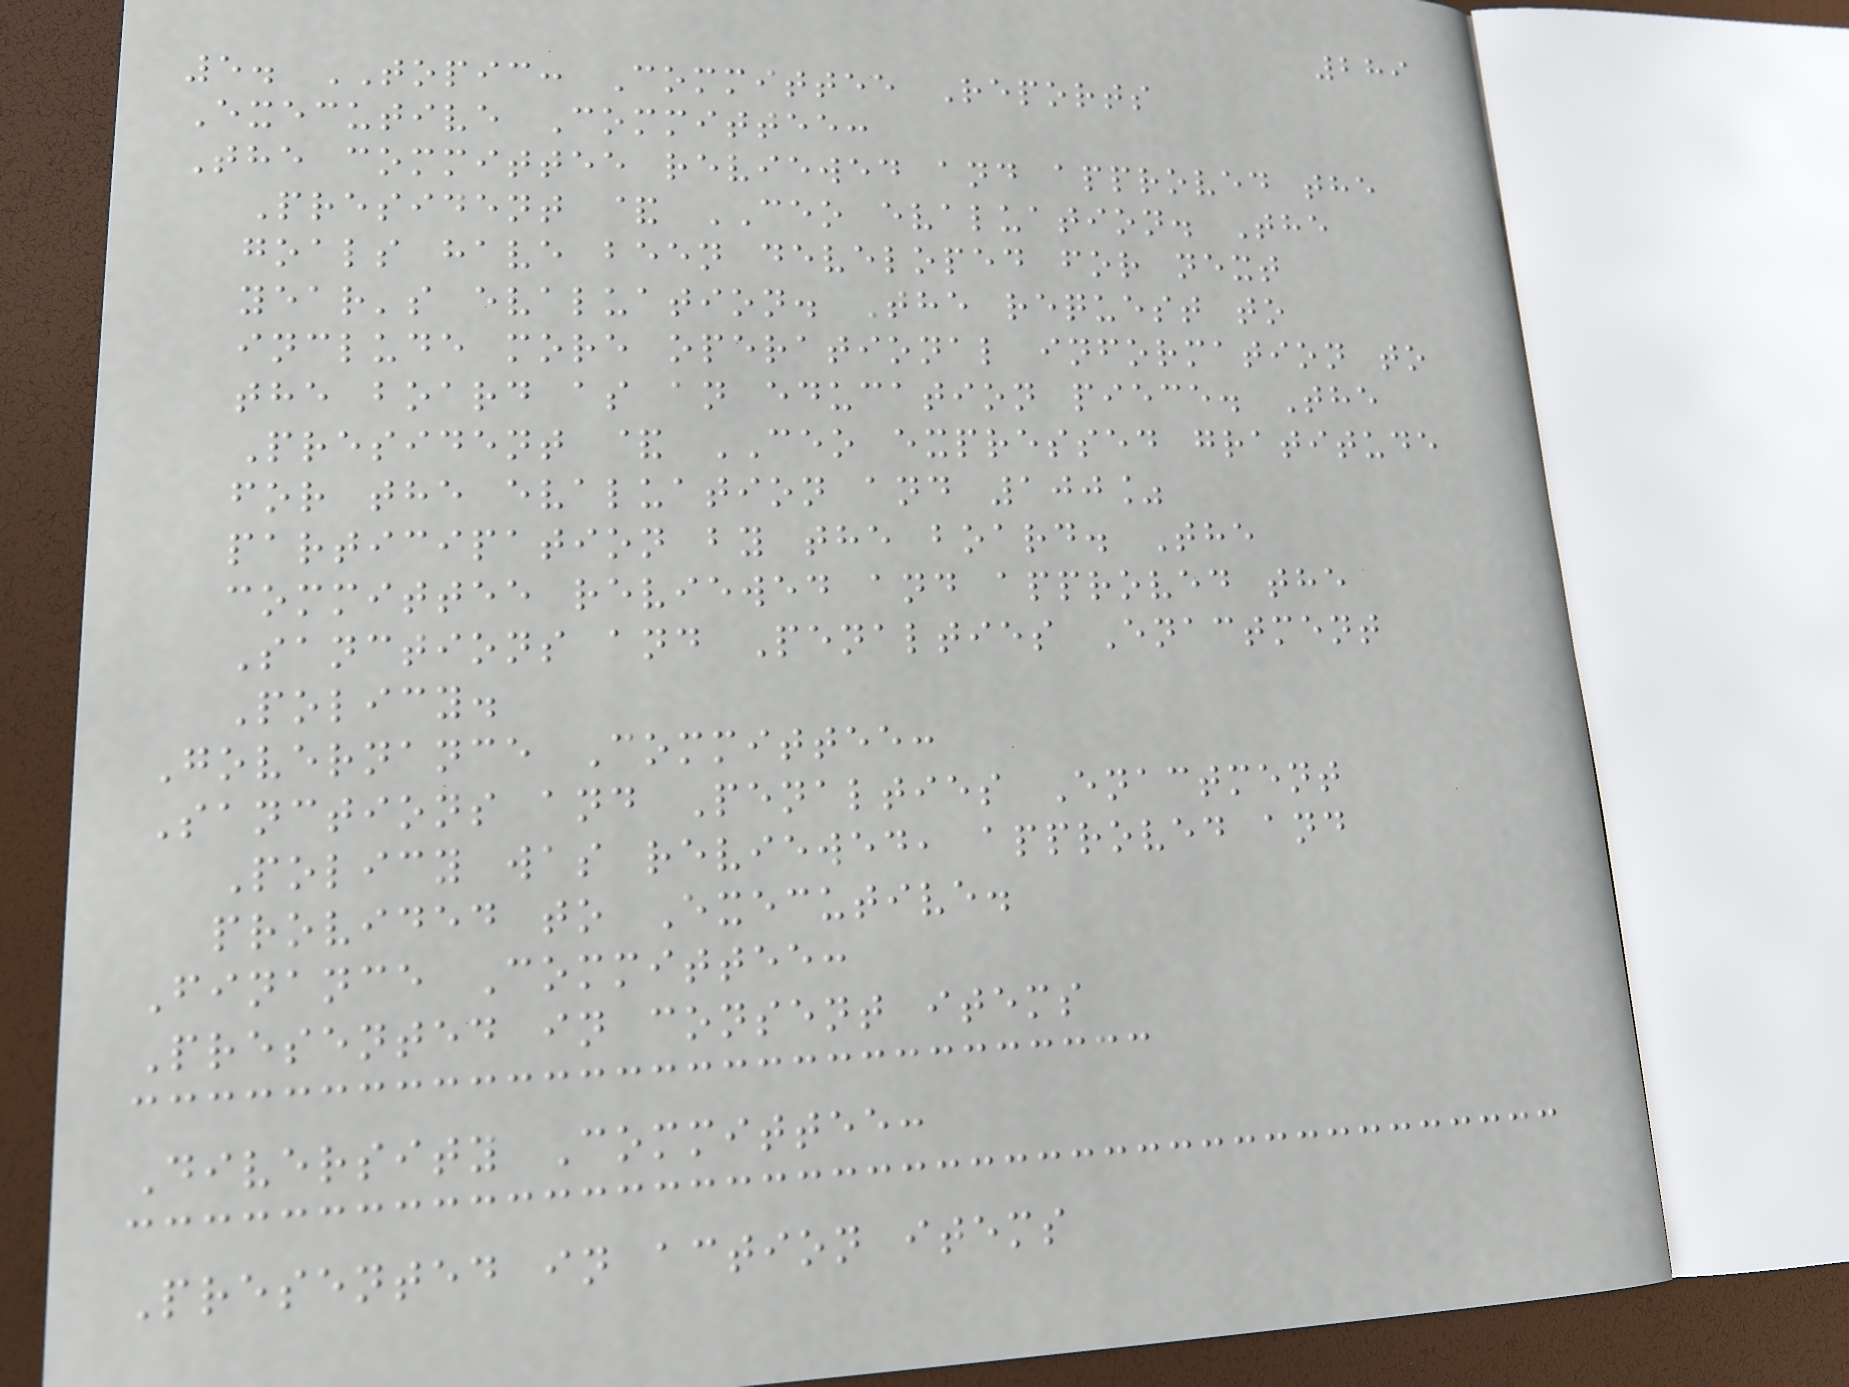289
5. TOPIC: Committee Reports
Executive Committee:
The committee reviewed and approved the
President & CEO evaluation. The
goals have been developed for next
year's evaluation. The request to
include more operational information to
the board as an education piece. The
President & CEO expressed gratitude
for the evaluation and 100%
participation by the board. The
committee reviewed and approved the
Sanctions and Penalties Enactment
Policy.
Governance Committee:
Sanctions and Penalties Enactment
Policy was reviewed, approved and
provided to Executive.
Finance Committee:
Presented in consent items
Diversity Committee:
Presented in action items
